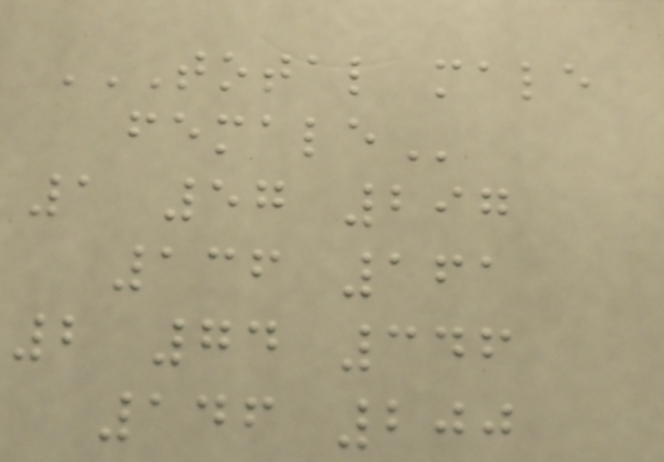TOTAL MALE
FEMALE
1 57 297
136 161
2 74 346
146 200
